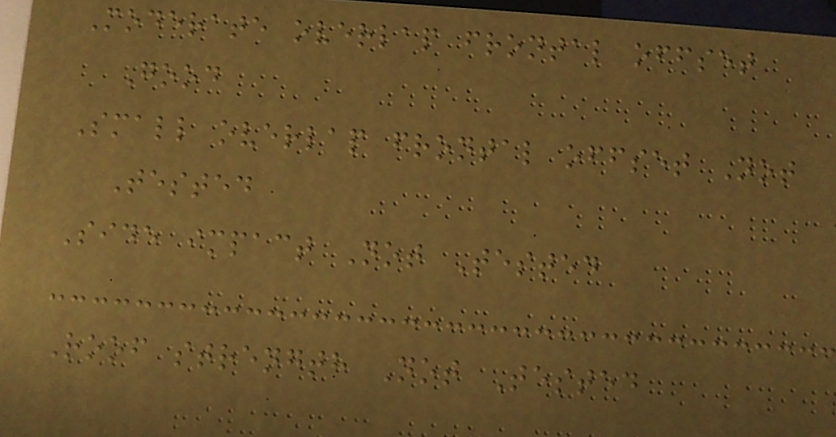Moderate overlap frontal offset
Good
Small overlap frontal offset Not
Tested
Side impact Not Tested
Roof strength Not Tested
